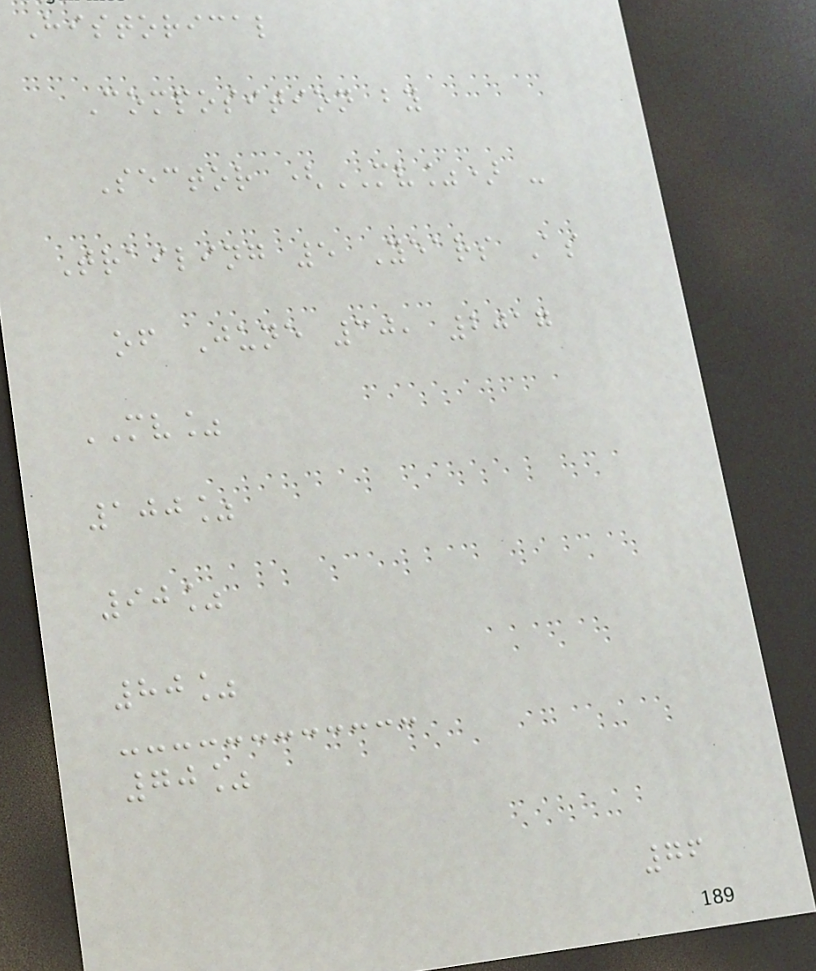Historical
Composition by
Sector (MV%) -
Trailing 5 Years As
of June 30, 2017
MV%
100%
90%
80%
70%
76
